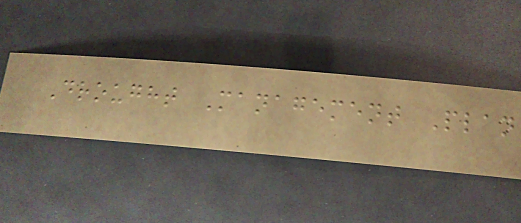Drought Management Plan
